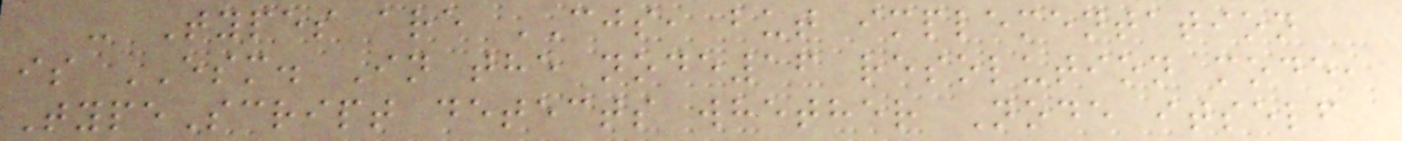- Types are CJS, but implementation
is ESM. In the node16 resolution mode,
TypeScript detects whether Node itself
